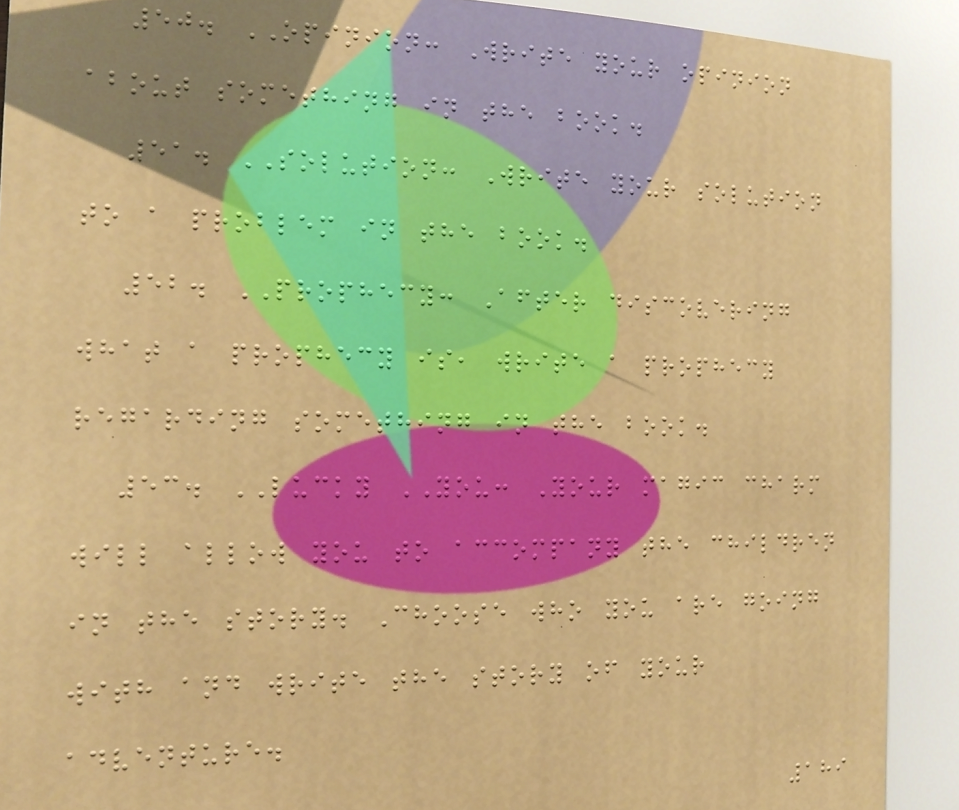50. OPINION: Write your opinion
about something in the book.
51. SOLUTION: Write your solution
to a problem in the book.
52. PROPHECY: After discovering
what a prophecy is, write a prophecy
regarding something in the book.
53. LUCKY YOU: Your magic charm
will allow you to accompany the children
in the story. Choose who you are going
with and write the story of your
adventure.
189
